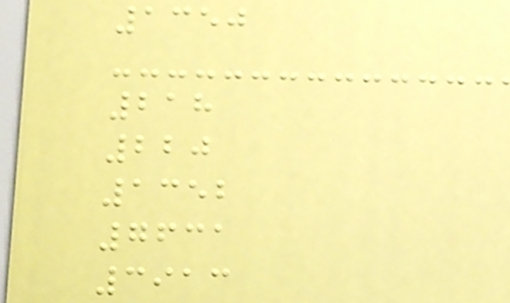1350
218
220
1352
7631
3913
